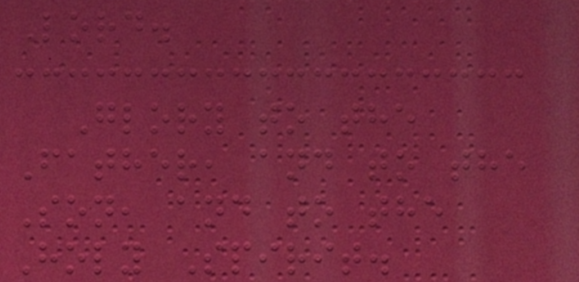Lord.
Glory to the
Father, and to the
Son, and to the
Holy Spirit.
